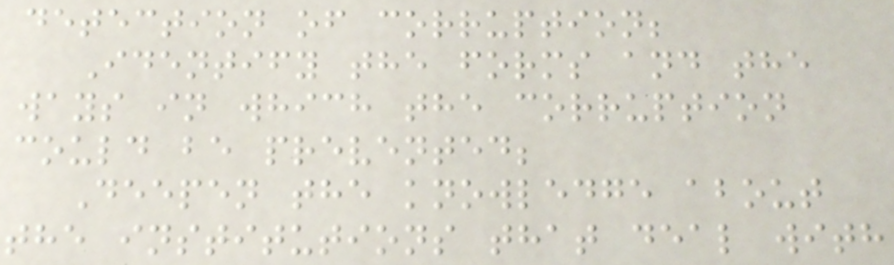detection of corruption;
Identify the forms and the
ways in which the corruption
could be prevented;
Deepen the knowledge about
the institutions that deal with
